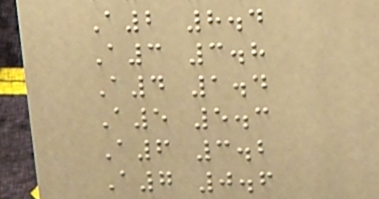A2 8.4
A3 3.8
A4 1.4
A5 5.3
A6 3.2
A7 0.6
